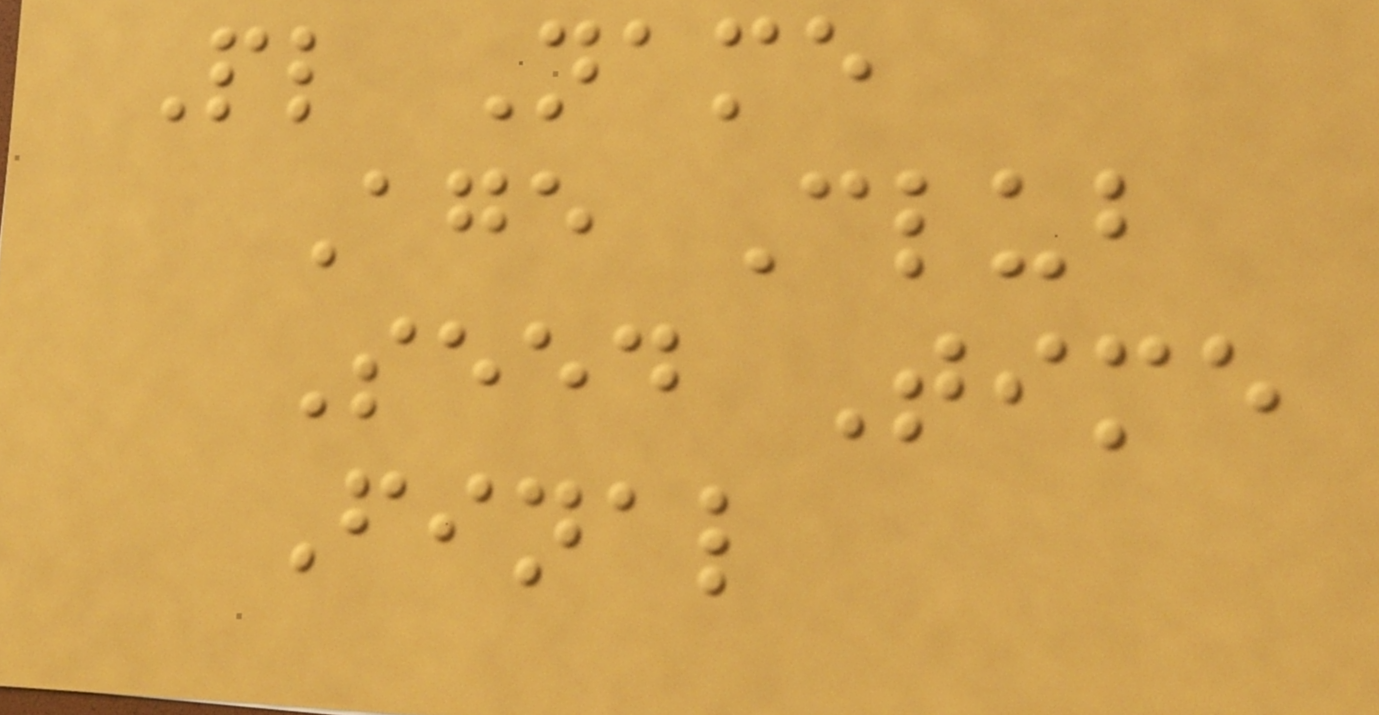Pl Name
Age Club
Seed Time
Final
